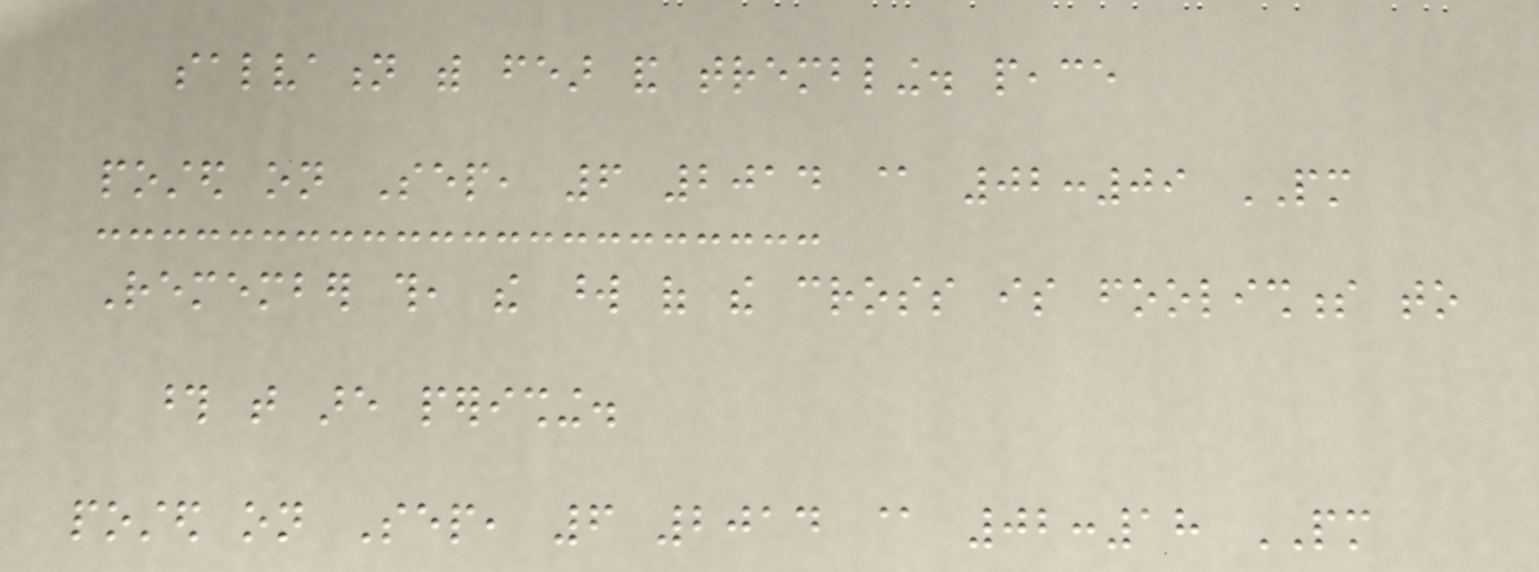salvation with fear and trembling. peace
posted on Sep, 6 2014 @ 02:09 PM
Remember this, the word of the cross is foolishness to
those that are perishing.
posted on Sep, 6 2014 @ 02:18 PM
